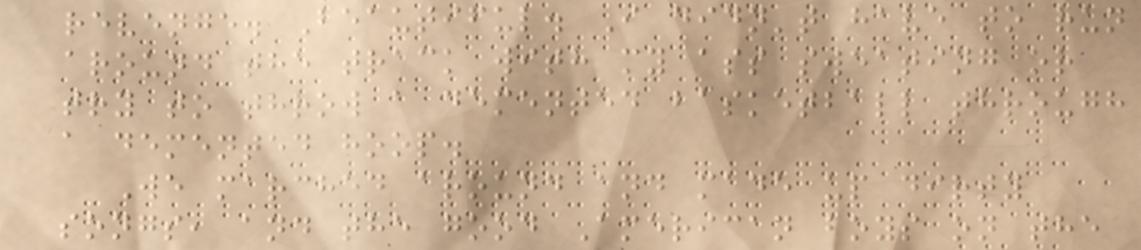revenge. Beautiful. I didn't have to run
around the track with my ass sweating or
try to throw a demented basketball through
a demented hoop.
We marched around and made up dirty
songs, and the good American boys on the
